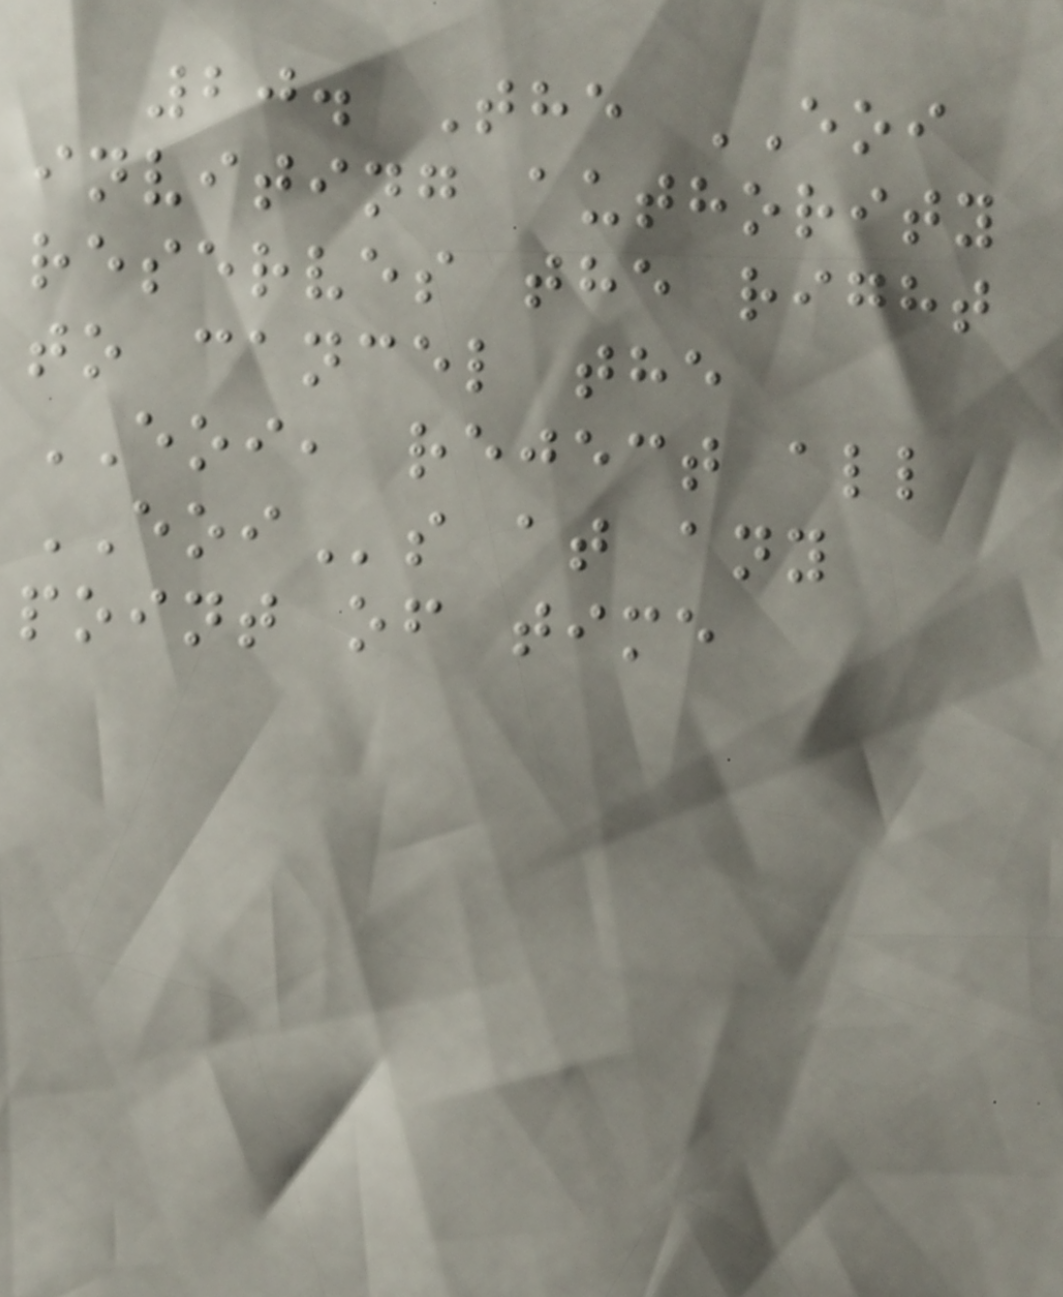20. The EOI
inviting authority
reserves the right
to cancel the
EOI, reject all
EOIs at any
point of time
